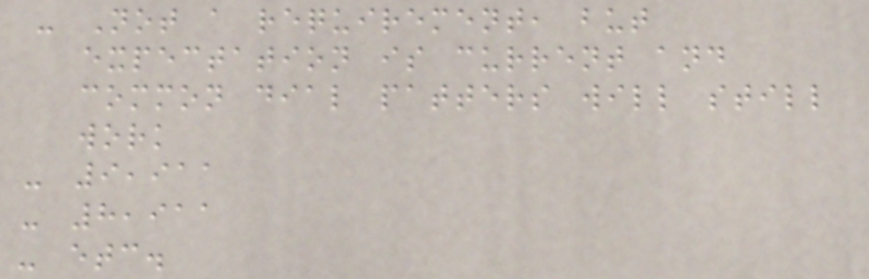- Not a requirement, but
expectation is current and
common dial patters will still
work
- 9,911
- 8,911
- etc.
